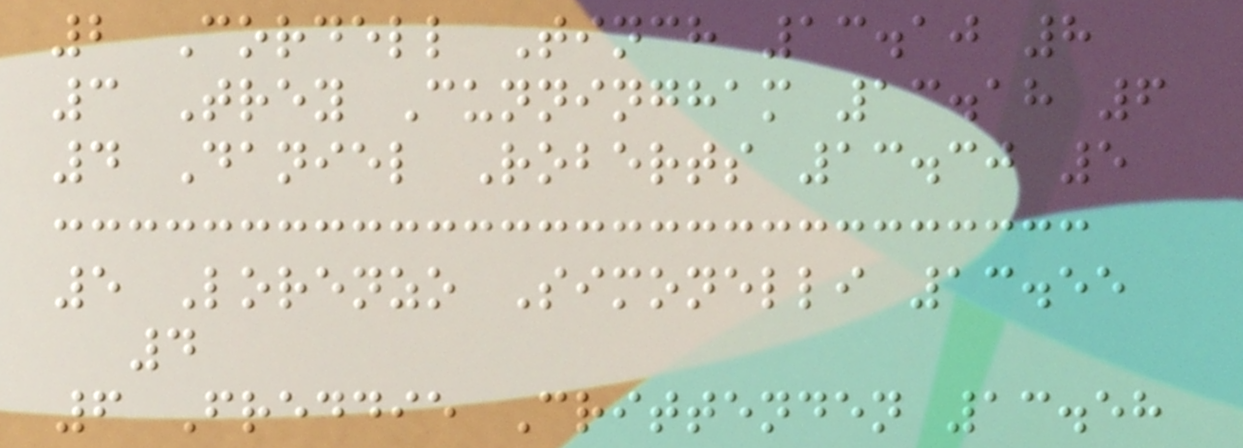2 Cordell Tinch 13.10 8
3 Trey Cunningham 13.18 6
4 Daniel Roberts 13.30 5
5 Lorenzo Simonelli 13.55
4
6 Freddie Crittenden 13.58
